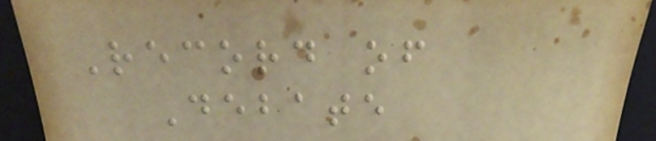Record of
Debate
